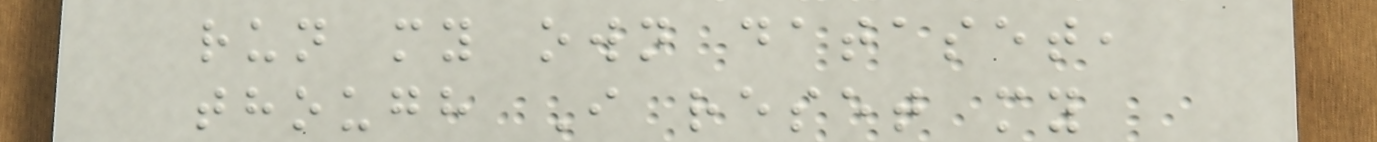run my own dataset,
though I reset my
